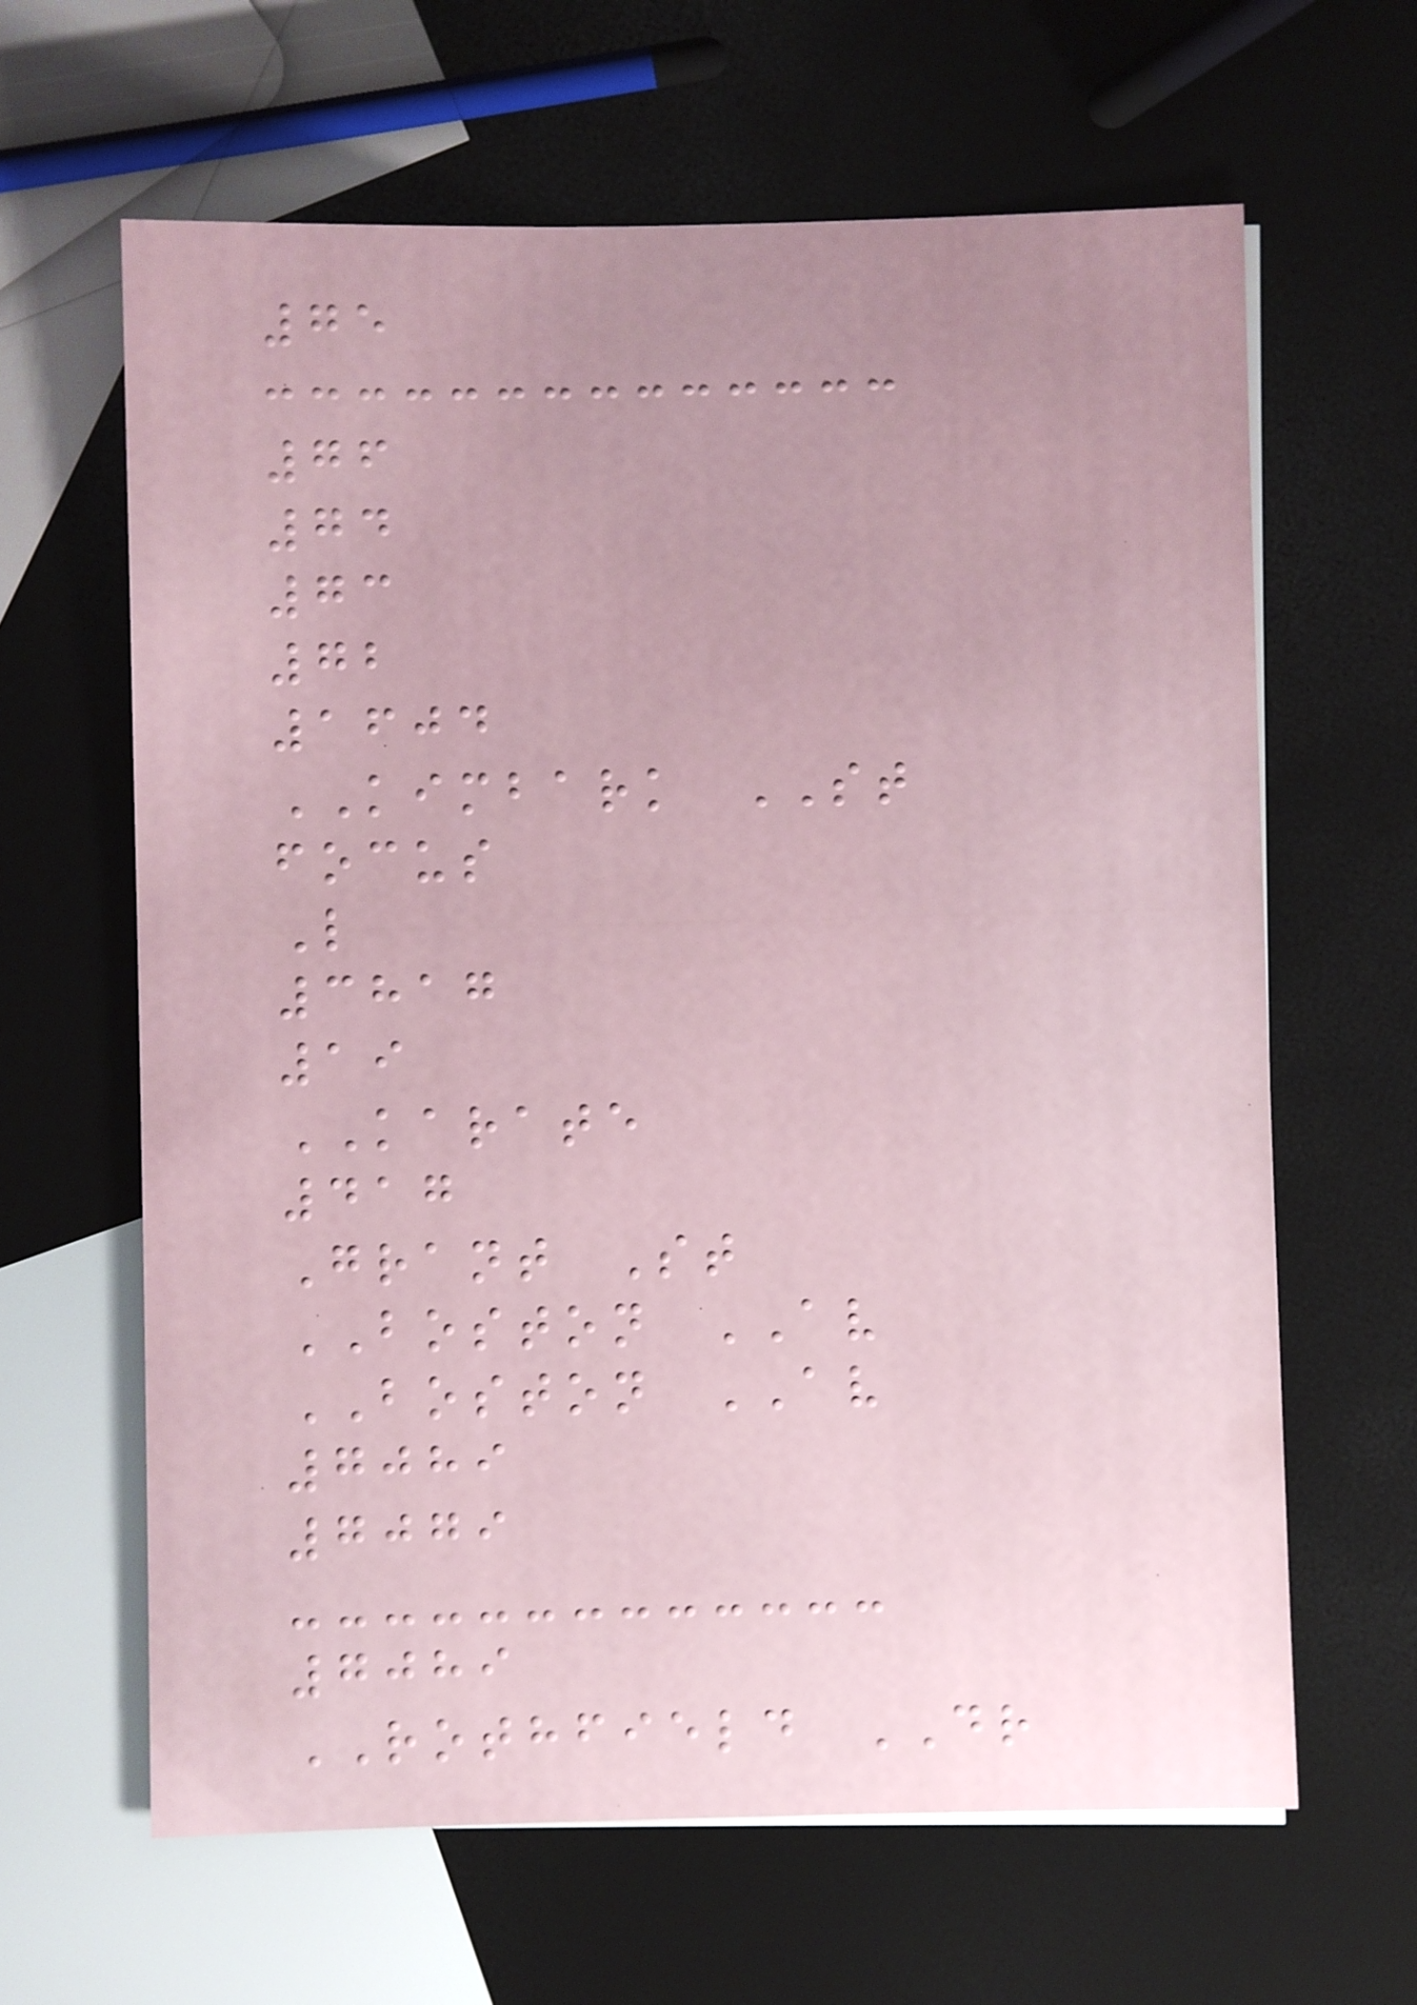75
76
74
73
72
1604
KIMBARK ST
focus
L
3817
19
KARATE
417
Grant St
BOSTON AV
BOSTON AV
7089
7079
7089
ROTHFIELD DR
